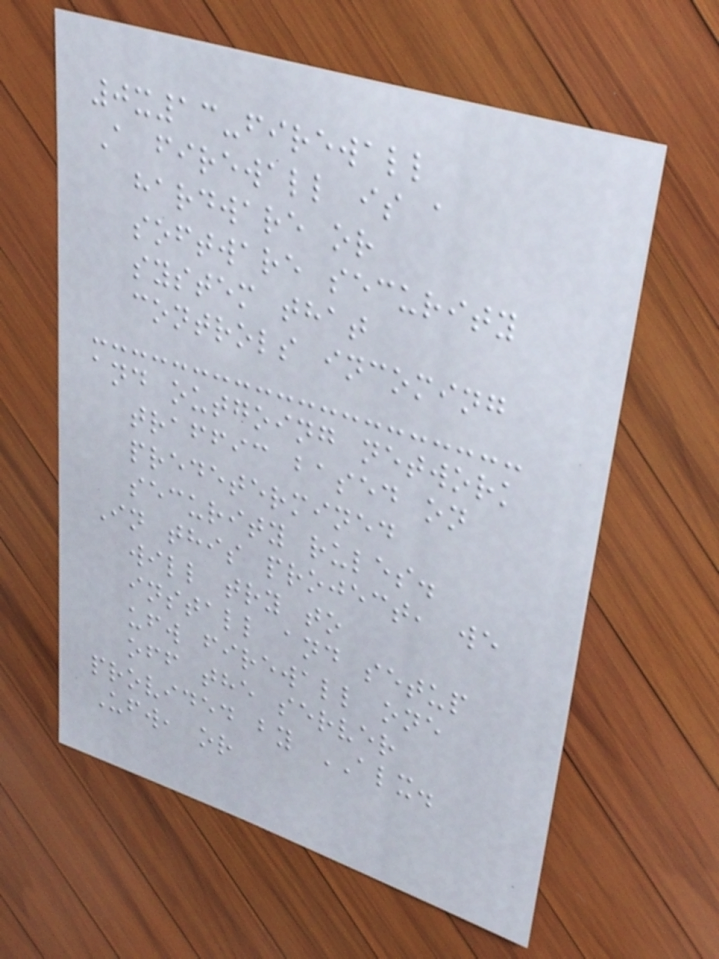0x13-firewall
A firewall is a
hardware or
software security
system that
controls incoming
and outgoing network
traffic based on
predetermined
security rules.
In this project, we
will try to
install and setup
ufw firewall one
off the server
provided by ALX.
Ufw, or
